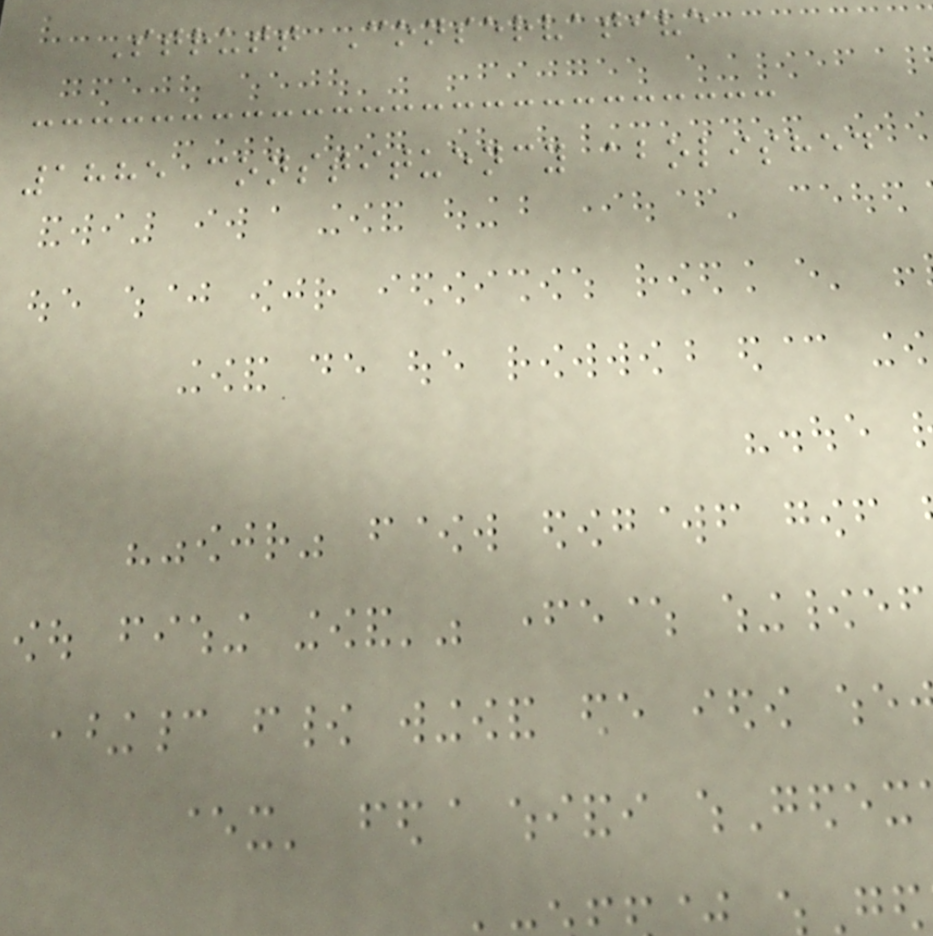Strutt Conservative
1885 constituency abolished
